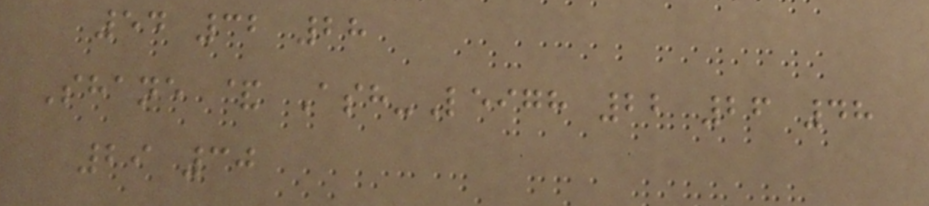54 32 28
Shane & Ash-Leigh 22 26 48
29 30
